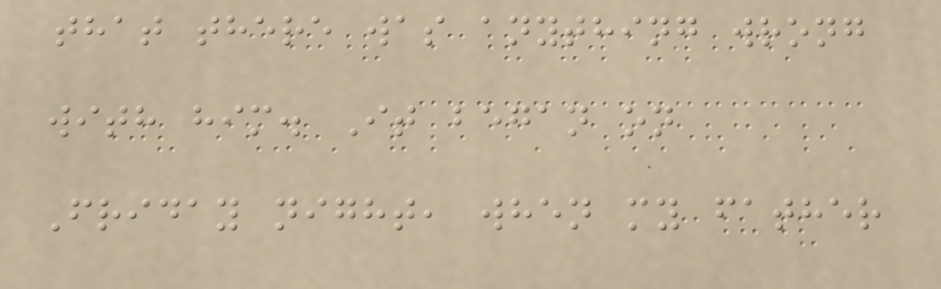that there was anything wrong
with him. It began on
Friday night, when my father
